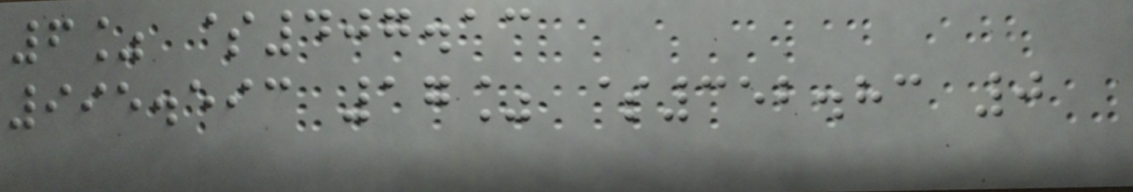6% $407.13
995.593 17% $352.83 0
